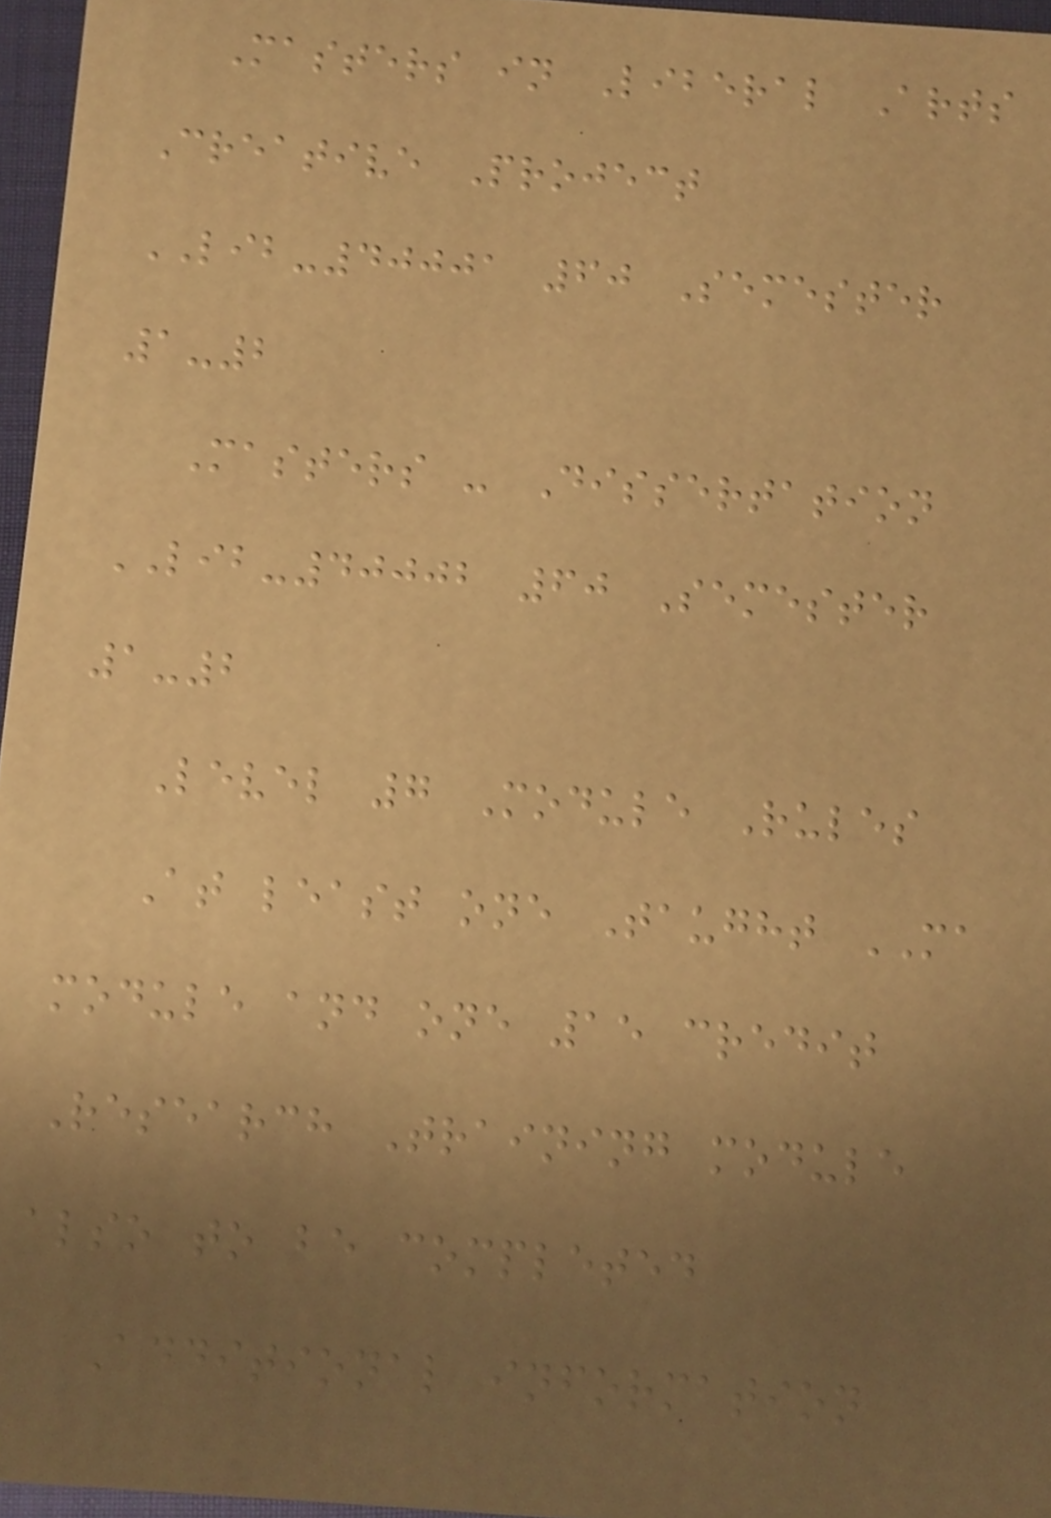Masters in Liberal Arts
Creative Project
LIB-40001 60 Semester
1-2
Masters - Dissertation
LIB-40002 60 Semester
1-2
Level 7 Module Rules
At least one Taught MA
module and one 15 credit
Research Training module
also to be completed
Additional information
